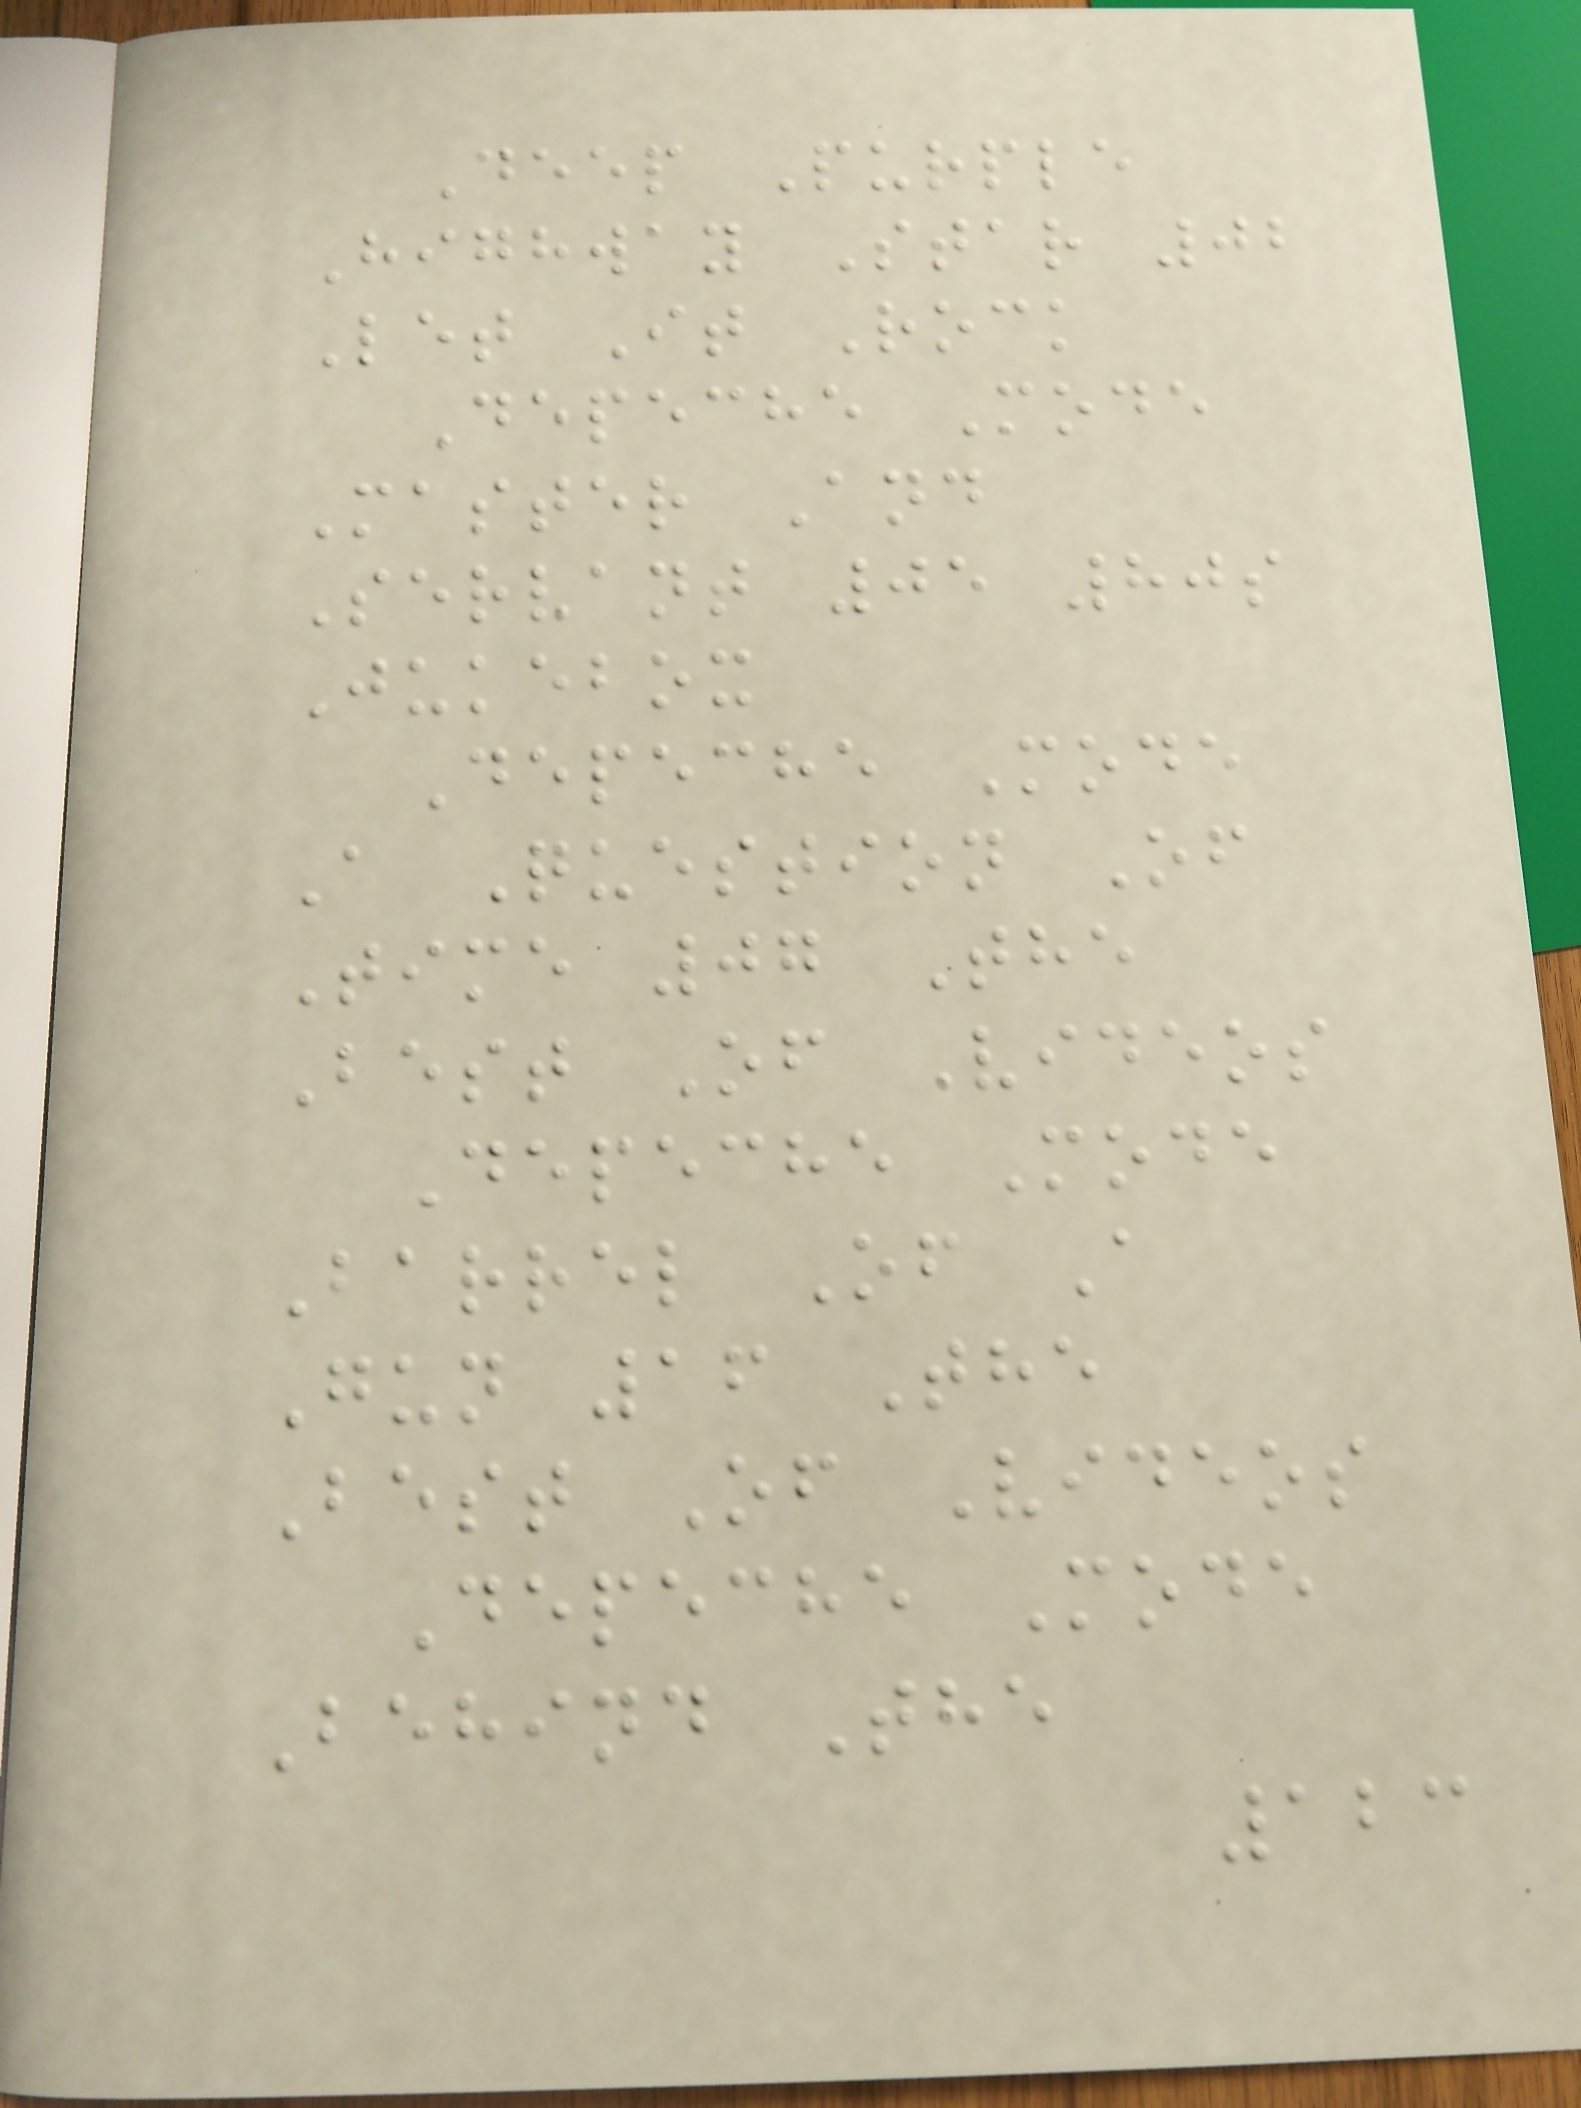Deep Purple
Highway Star 02
Let It Rock
Depeche Mode
Master And
Servant 05 80s
Jukebox
Depeche Mode
A Question Of
Time 07 The
Best Of Videos
Depeche Mode
Barrel Of A
Gun 16 The
Best Of Videos
Depeche Mode
Behind The
123
